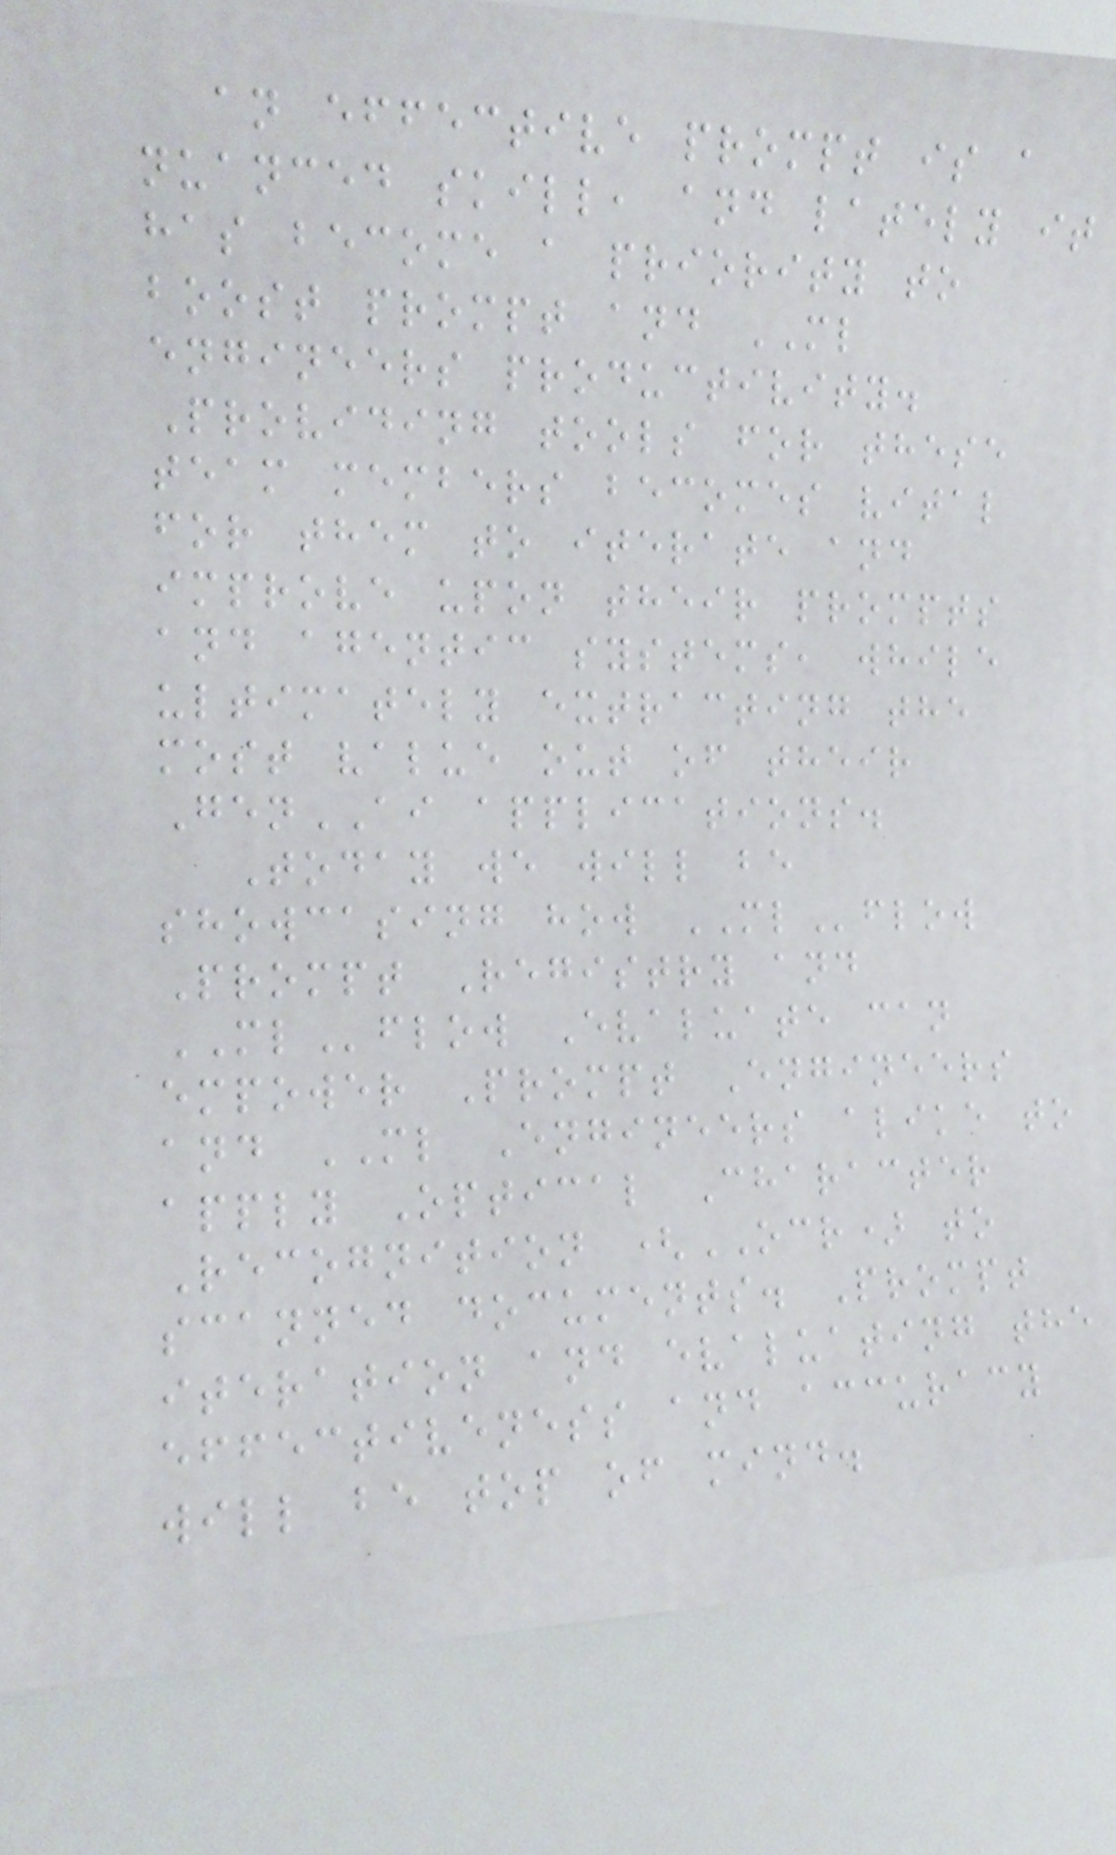an effective prompt is a
nuanced skill, and lately it
has become a priority to
boost prompt and ML
engineers productivity.
Providing tools for these
team members becomes vital
for them to iterate and
improve upon their prompts
and agentic systems, while
ultimately extracting the
most value out of their
GenAI applications.
Today we will be
showcasing how MLflow
Prompt Registry and
MLflow Evaluate can
empower Prompt Engineers
and ML Engineers alike to
apply Optical Character
Recognition (OCR) to
scanned documents. Prompt
iteration and evaluating the
effectiveness and accuracy
will be top of mind.
